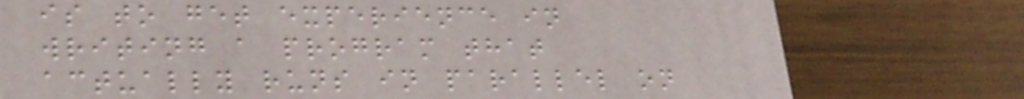is to get experience in
writing a program that
actually runs in parallel on
